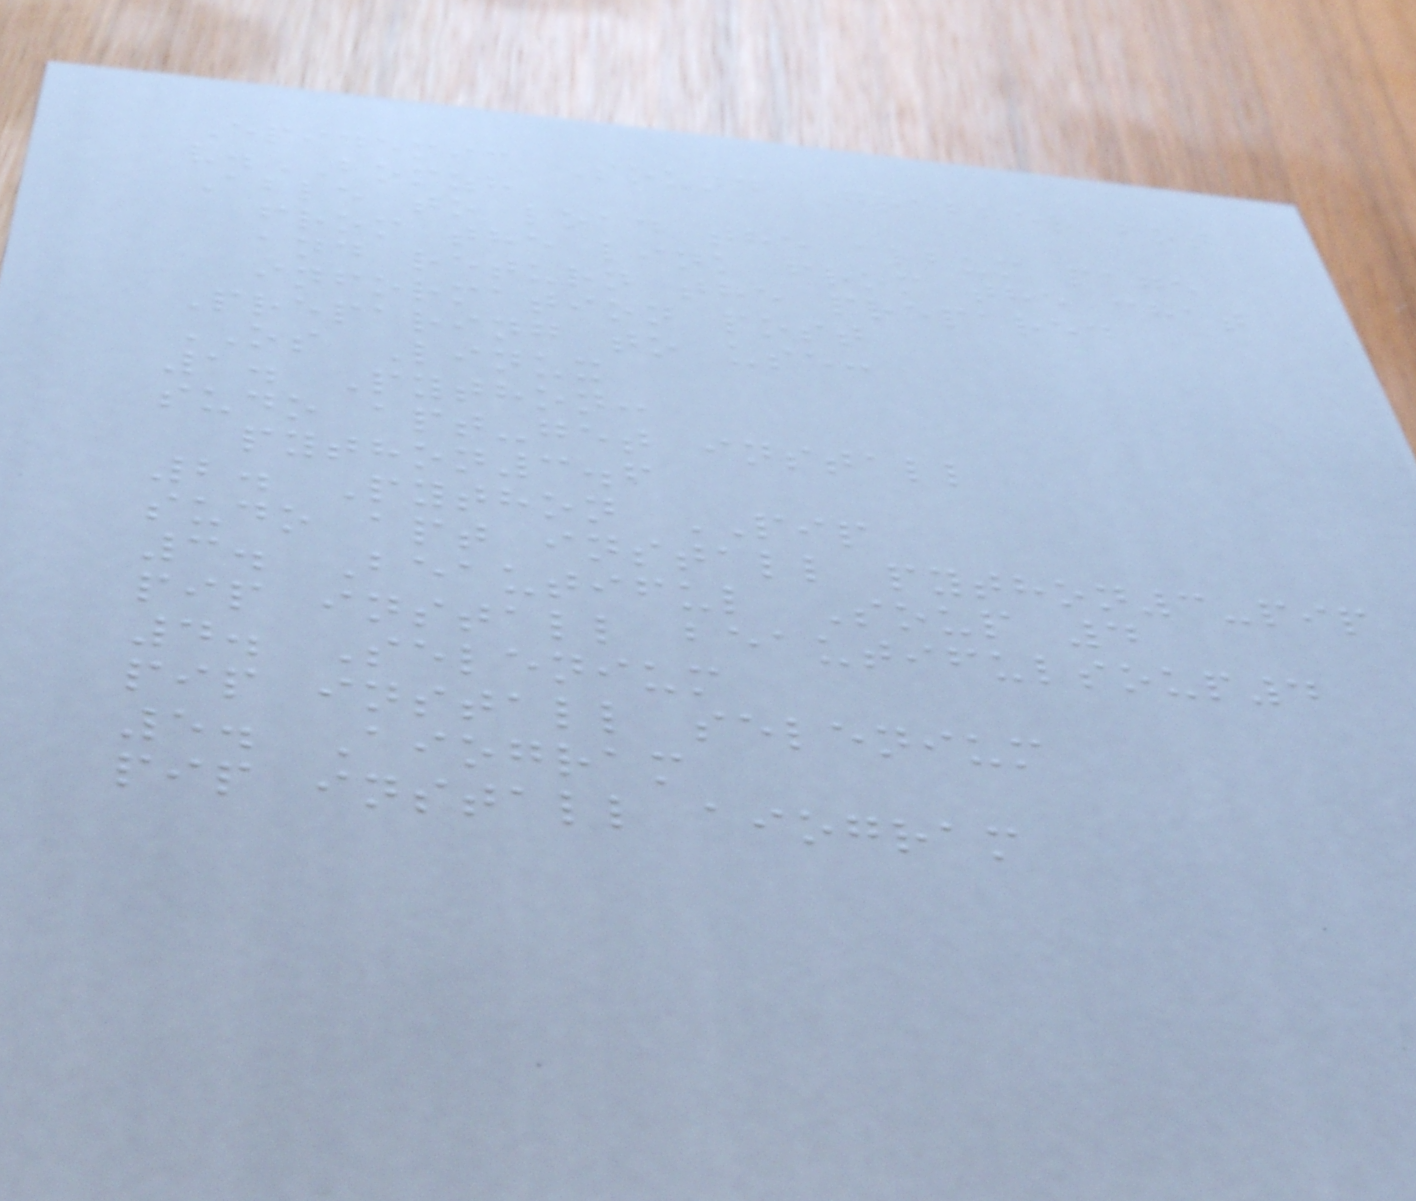Epidemic Sound Grabber bot
v.BOMZH
Able to load the album page
from the link from the chat
and return the prepared
information post
Preparing to use:
OS Linux
1. Python:
sudo apt-get install
python3.6
2. Python PIP
sudo apt install python3-pip
3. Beautiful Soup 4
pip install beautifulsoup4
4. Selenium
pip install selenium
5. Aiogram
pip install aiogram
